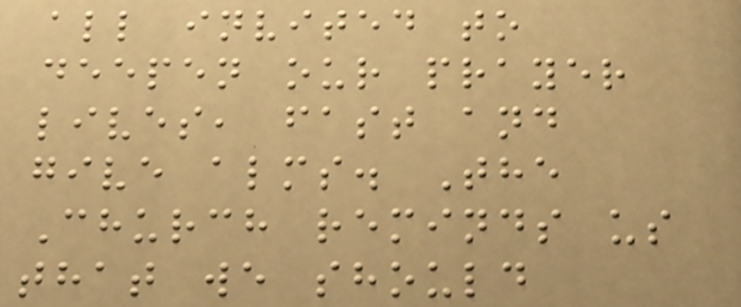all invited to
deepen our prayer
lives, fast and
give alms. The
Church reminds us
that we should
